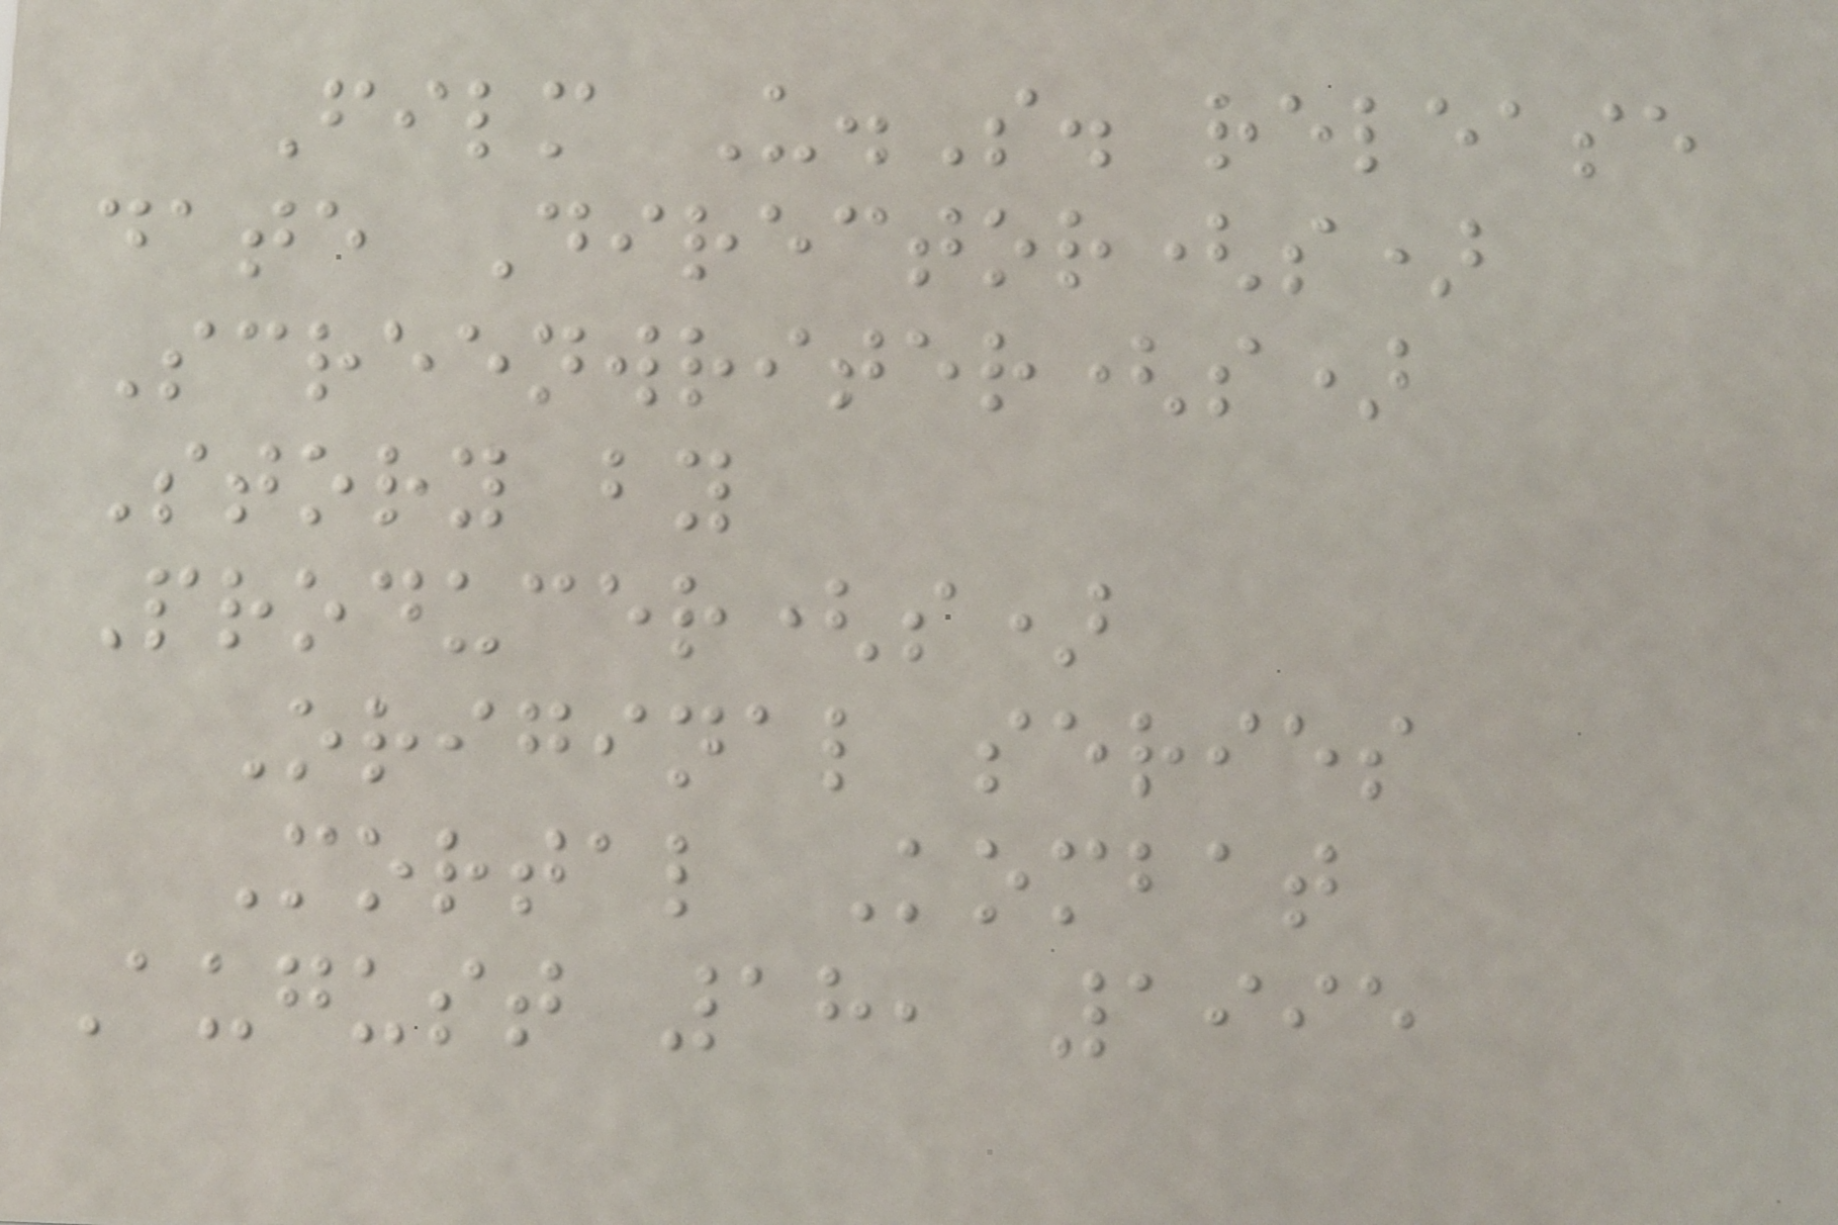Film U.S. release
date Director(s)
Screenwriter(s)
Story by
Producer(s)
Original series
Mortal Kombat
August 18, 1995
